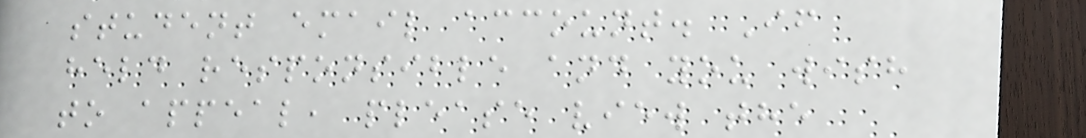student email account. If
held responsible and you wish
to appeal, please view the
